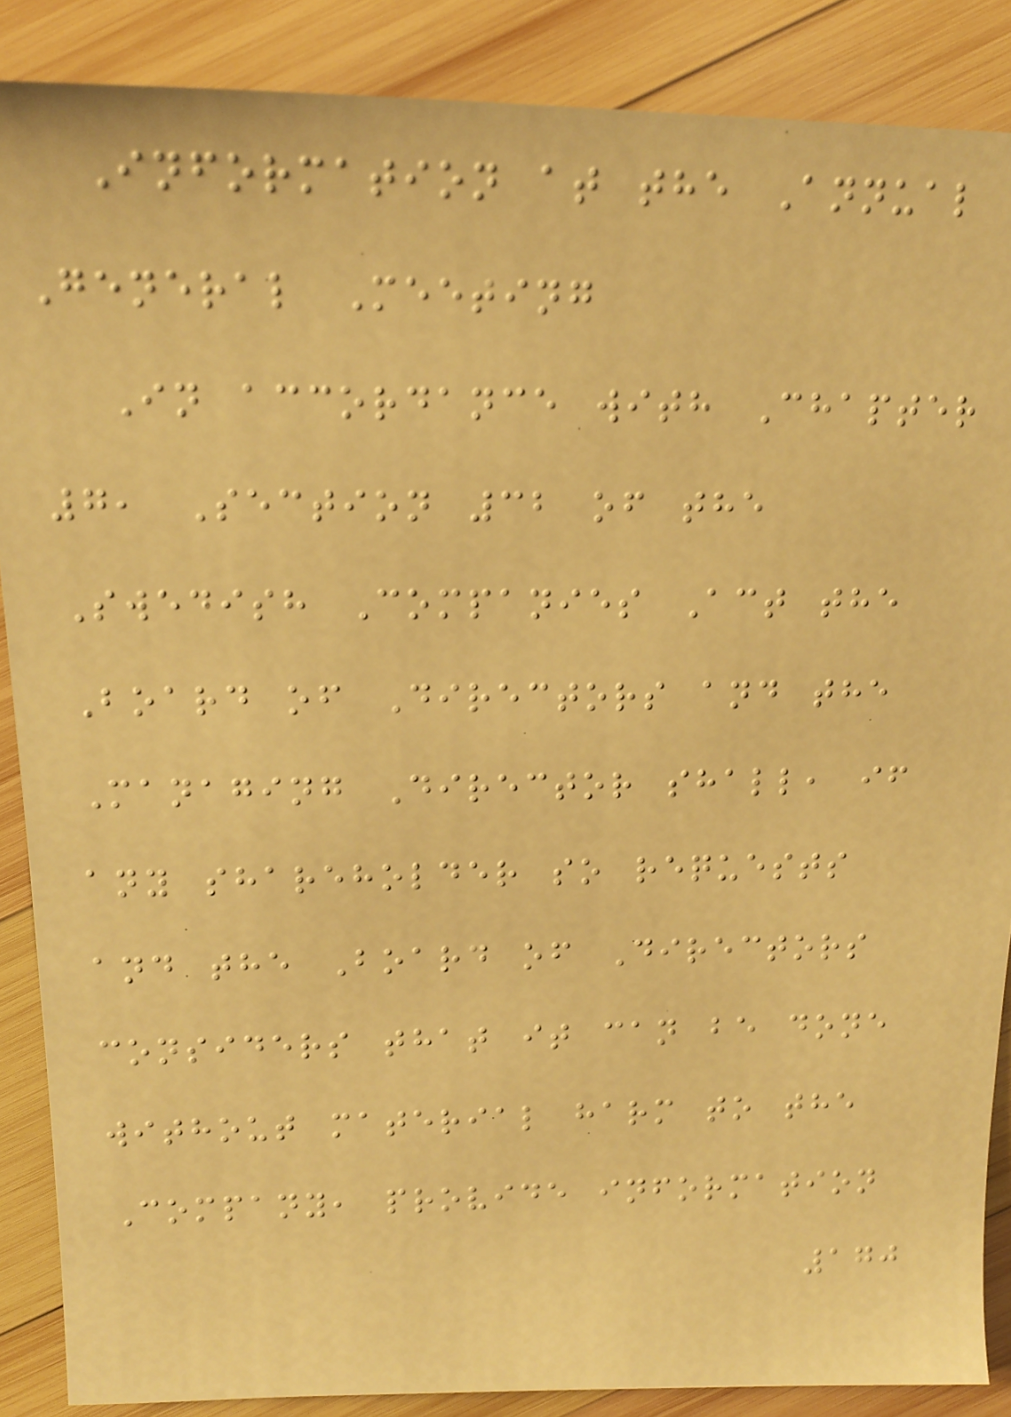Information at the Annual
General Meeting
In accordance with Chapter
7, Section 32 of the
Swedish Companies Act the
Board of Directors and the
Managing Director shall, if
any shareholder so requests
and the Board of Directors
considers that it can be done
without material harm to the
Company, provide information
170
